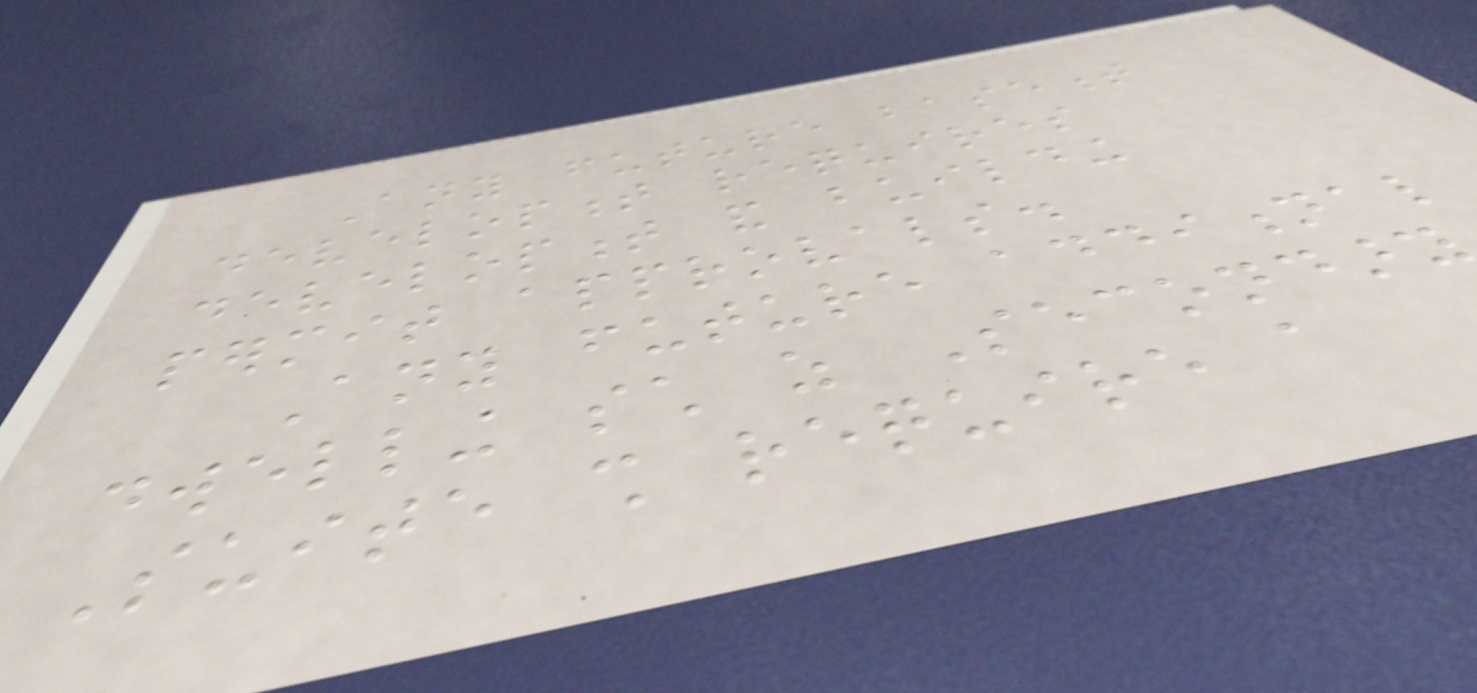Any future basement
development requires
development and building
permit approvals.
Any future additional
dwelling such as Secondary
Suite shall require a
